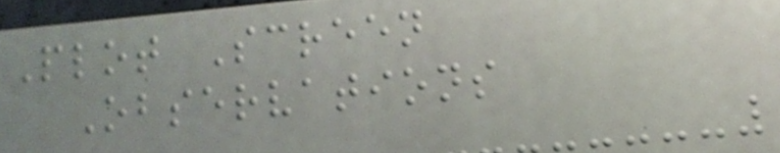Plot Screen
Observations
